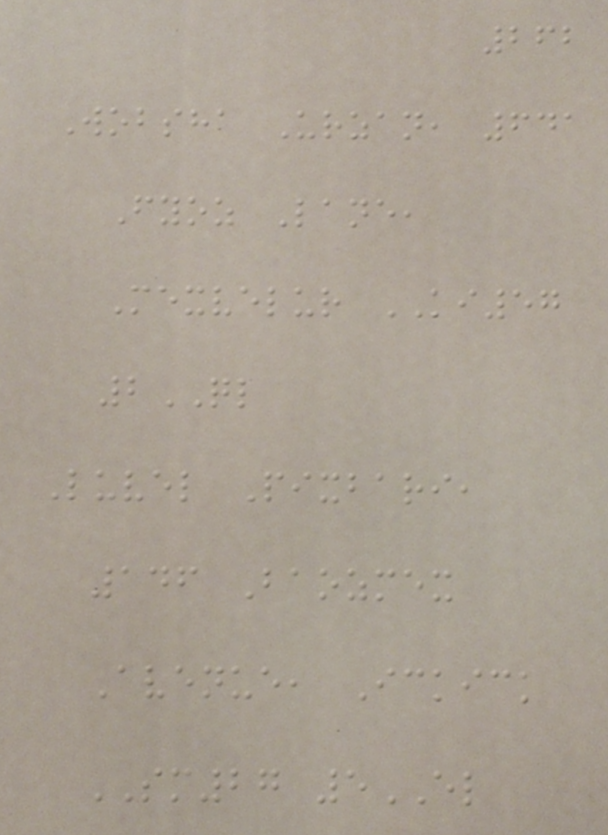262
Wobsha Urzan, 641
Fyoz Lane,
Mexvelur KI57
2QL
Luvel Pixbari,
146 Baozmex
Avenue, Ickick
SM27 5EL
